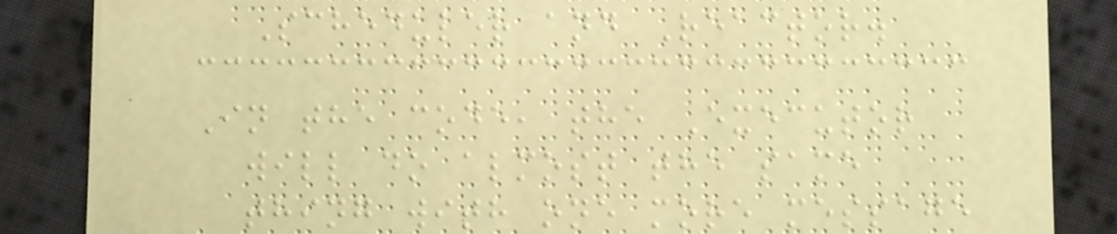Scheduler and Reactor.
In the code, the Executor
will do almost the same
thing with one more message
